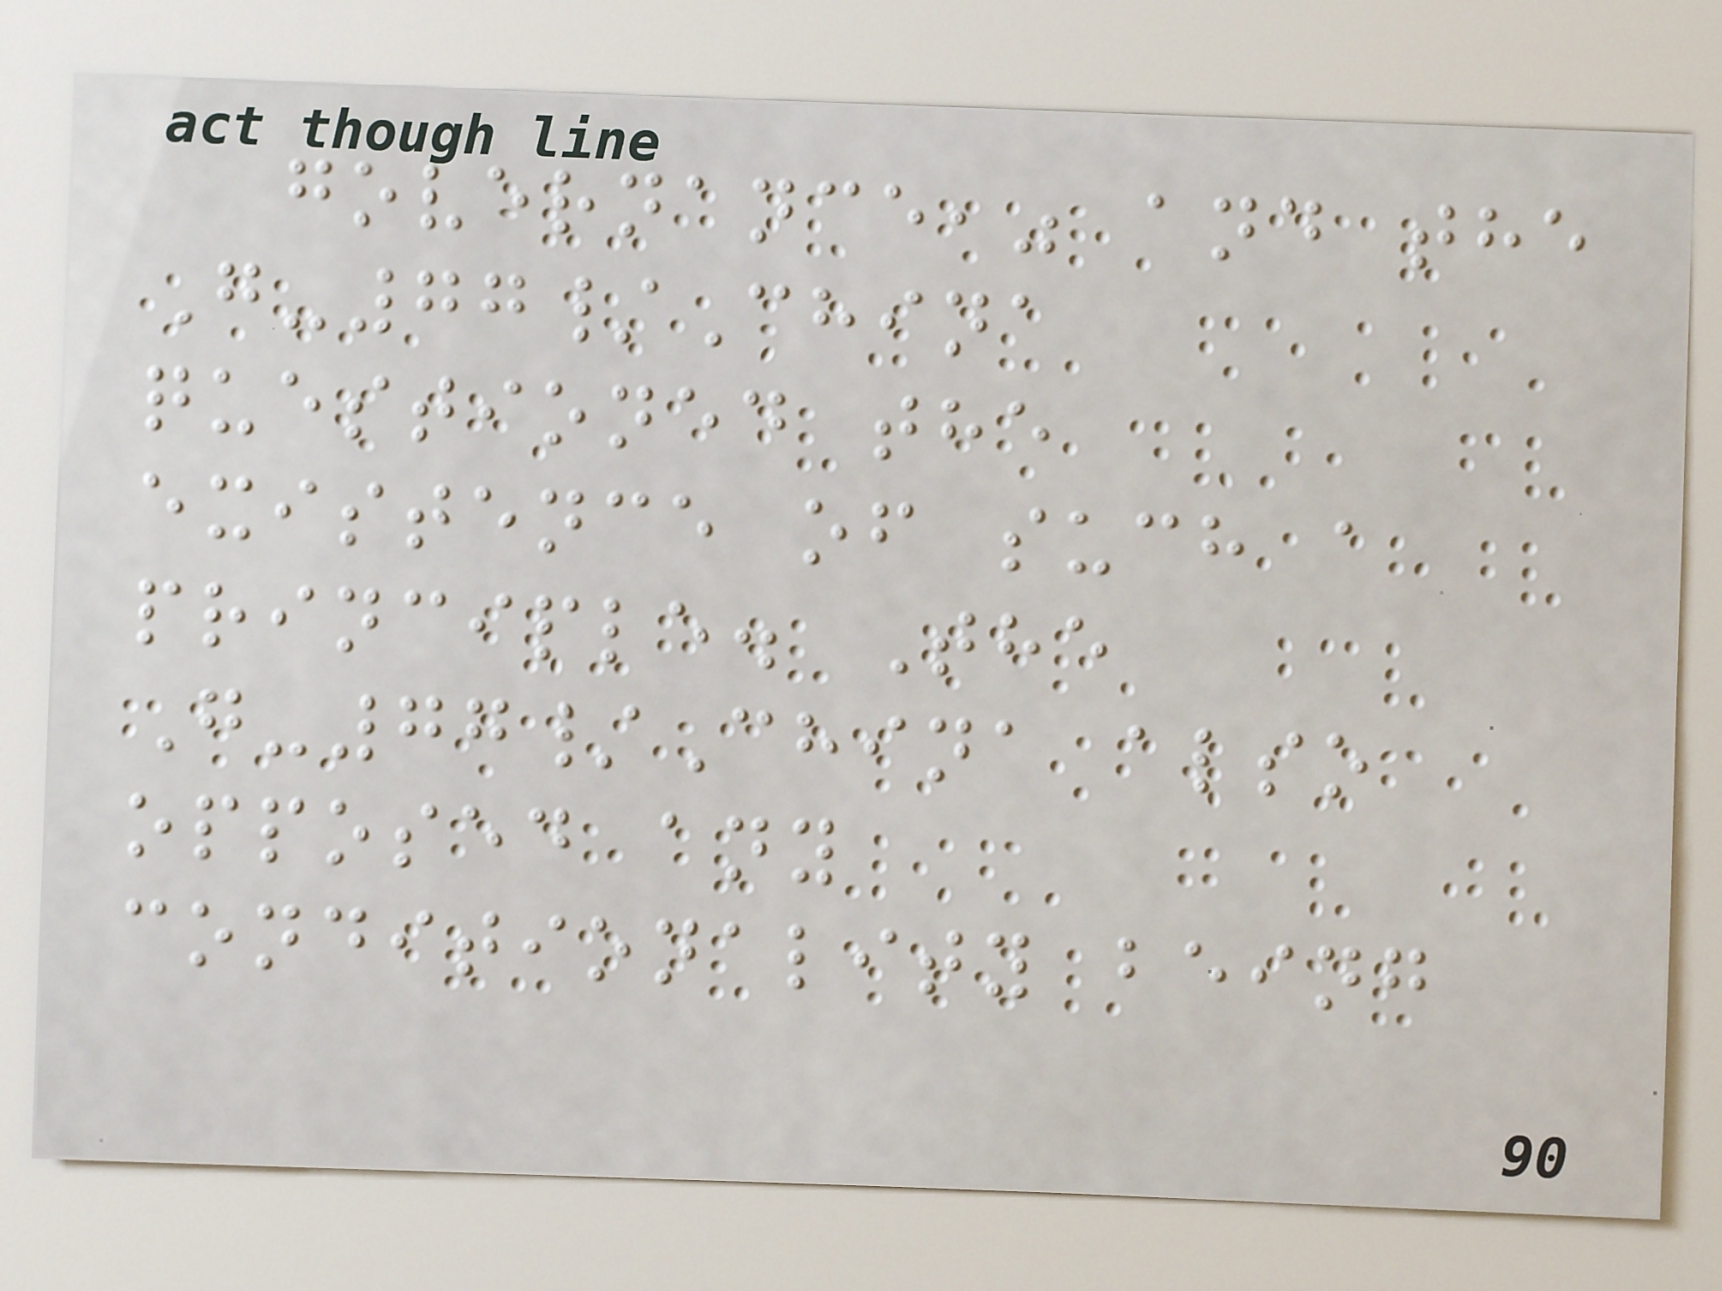governance," and the
G-77/China
questioned the
existence of such a
principle. The
G-77/China also
opposed any
conditionality being
